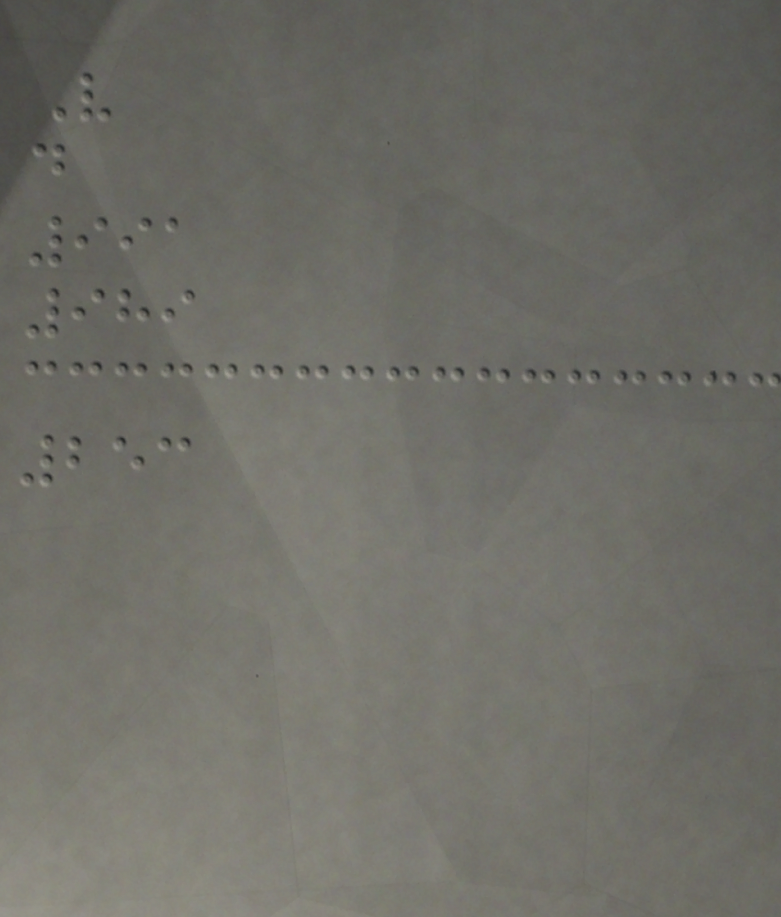V
d
991
989
253
